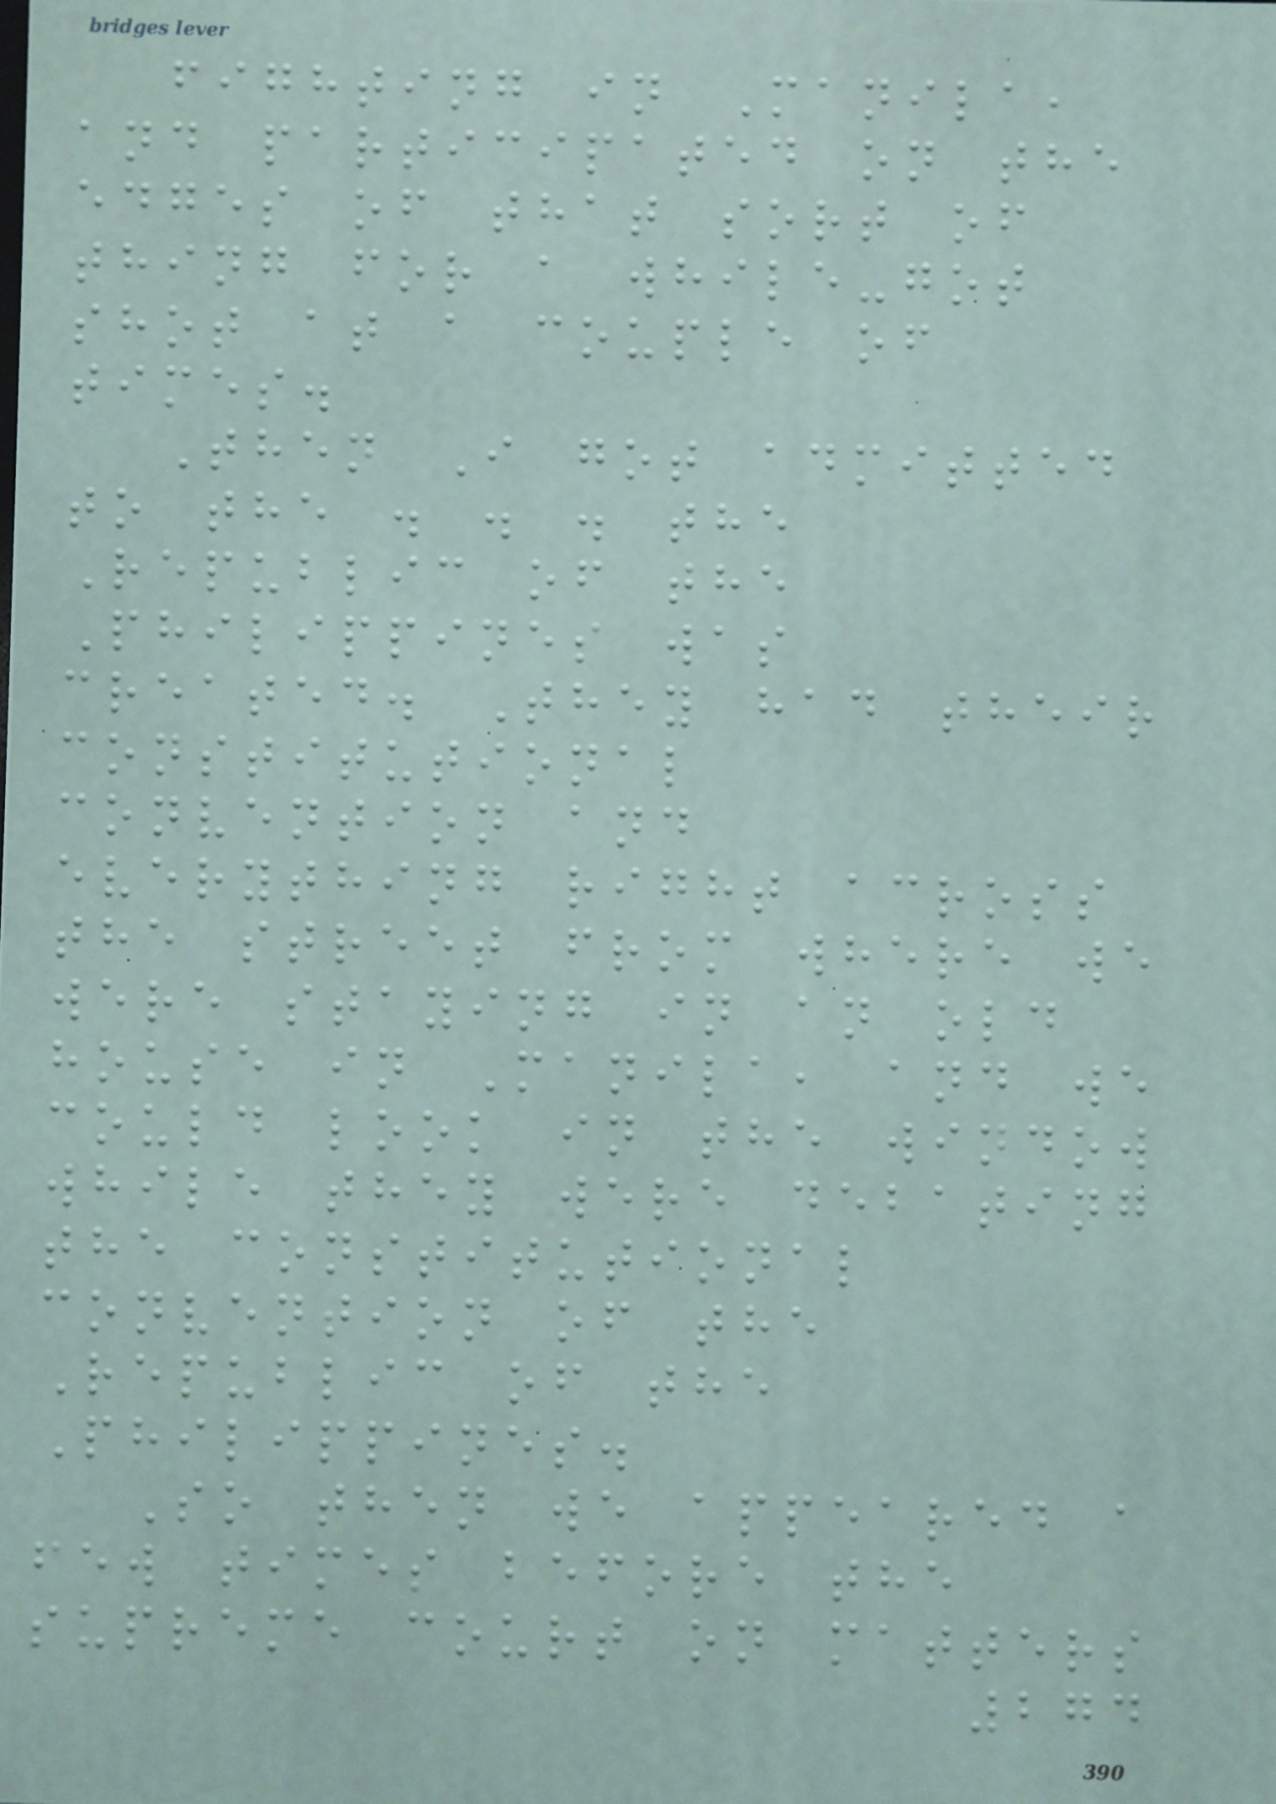fighting in Manila,
and participated on the
edges of that sort of
thing for a while-got
shot at a couple of
times.
Then I got admitted
to the . . . the
Republic of the
Philippines was
created. They had their
constitutional
convention and
everything right across
the street from where we
were staying in an old
house in Manila, and we
could look in the window
while they were debating
the constitutional
convention of the
Republic of the
Philippines.
So then we appeared a
few times before the
supreme court on matters
274
